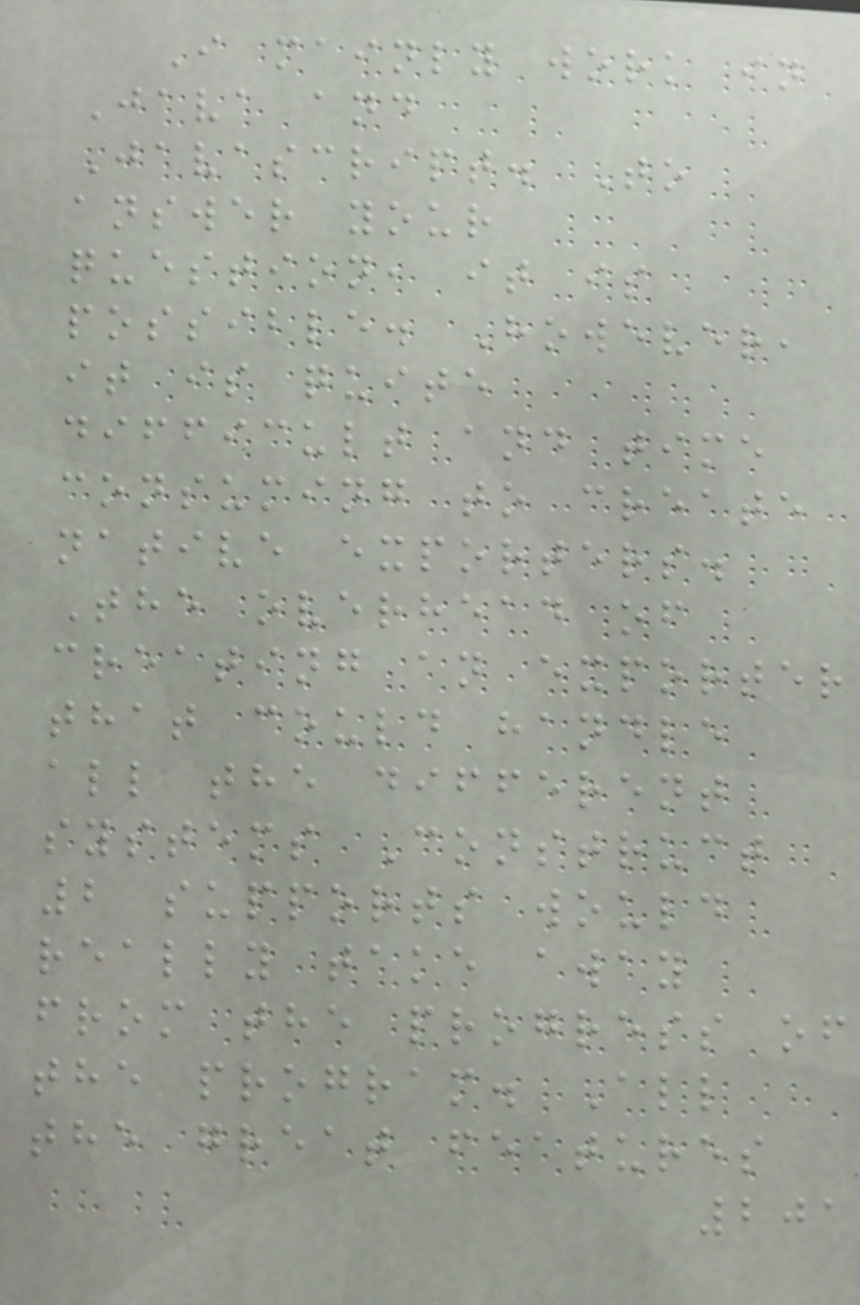I mainly work in
Java and
Javascript. To
answer your
question, it is
possible. However,
it is quite
difficult and time
consuming to create
native exporters.
The overhead of
creating an exporter
that could handle
all the different
systems Construct
2 supports would
really take away
from the progress of
the program. All
the great features
201
